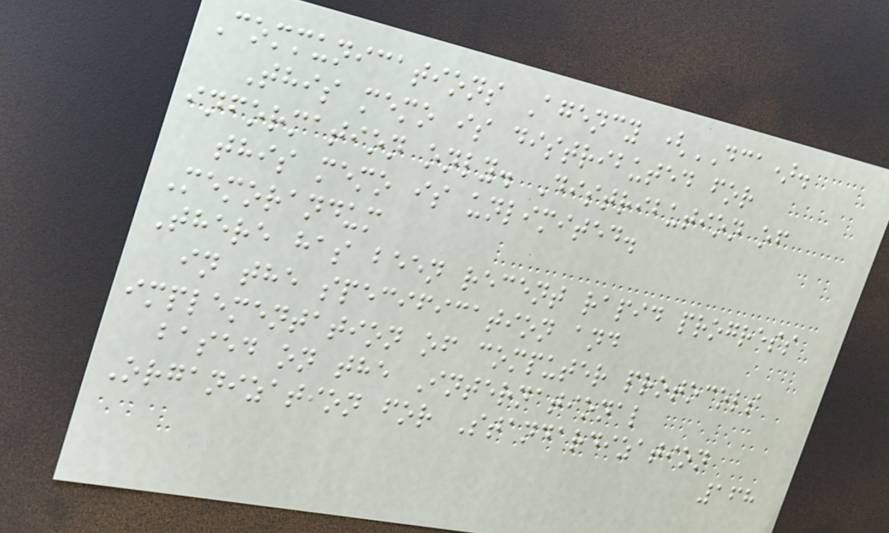Communications Agency (DCA).
This memo is distributed for
information only. Distribution of
this memo is unlimited.
Memorandum
There has been recent rapid progress
in the specification and
implementation of computer protocols
based on the International
Organization for Standardization
168
